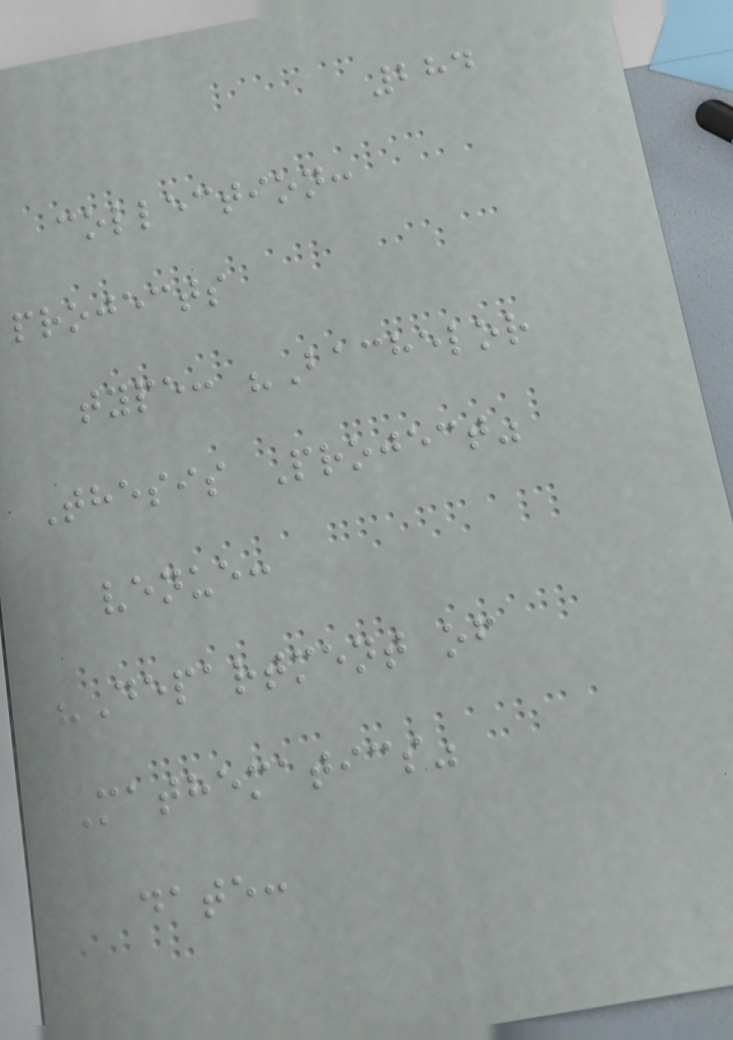284
collection:
projects
type: "Bachelor
Thesis Project"
venue:
"Department of
Mathematics"
date:
